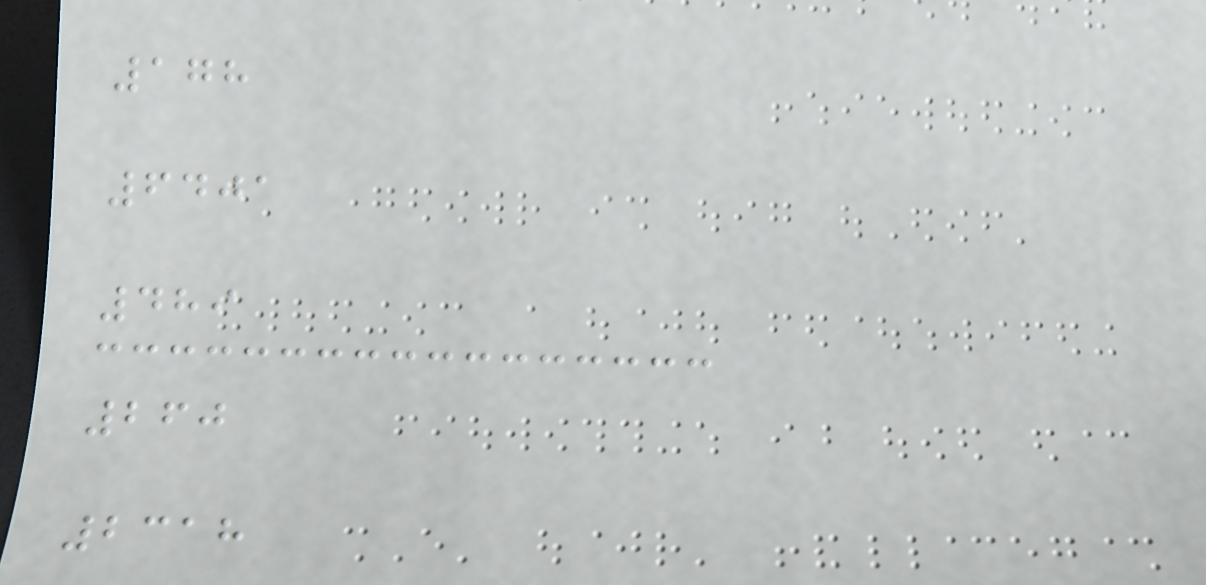178
6401
489
260
2318
